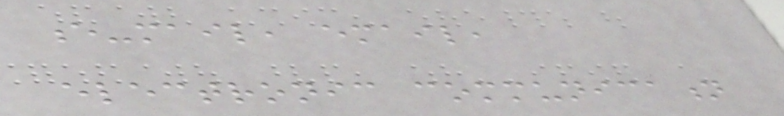e-mail, email,
electronic communication
